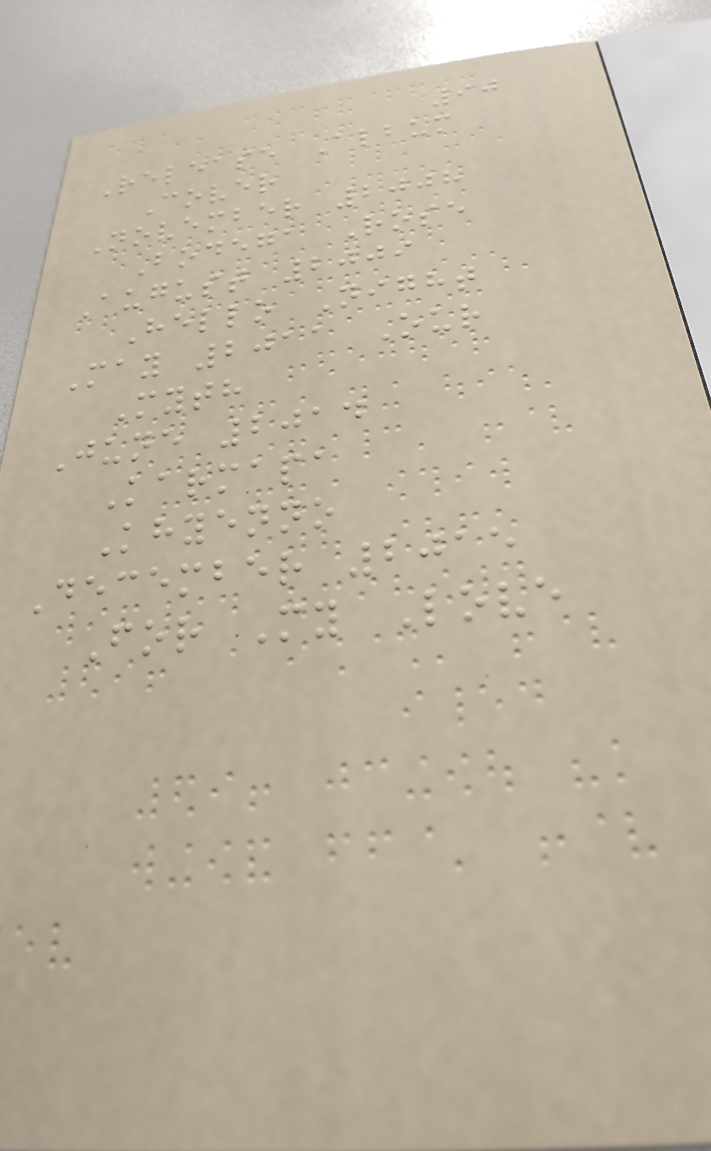90
Release Album
Cover
November 2008
Bodega Rose
August 2009
Hello Night
May 2011 Our
Myth
June 2014
Karmapa
Khyenno
December 2015
For My Love
